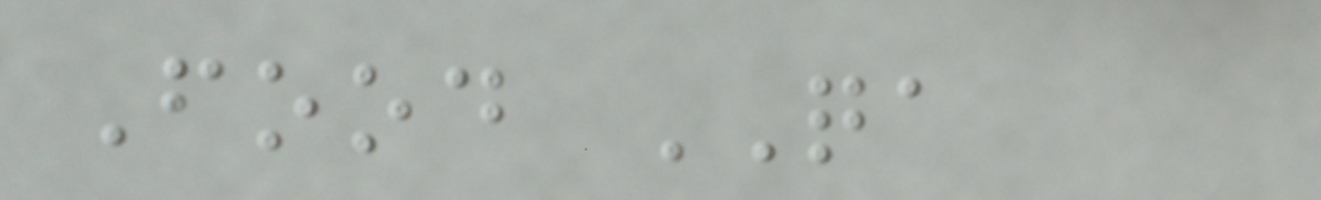Food QA
